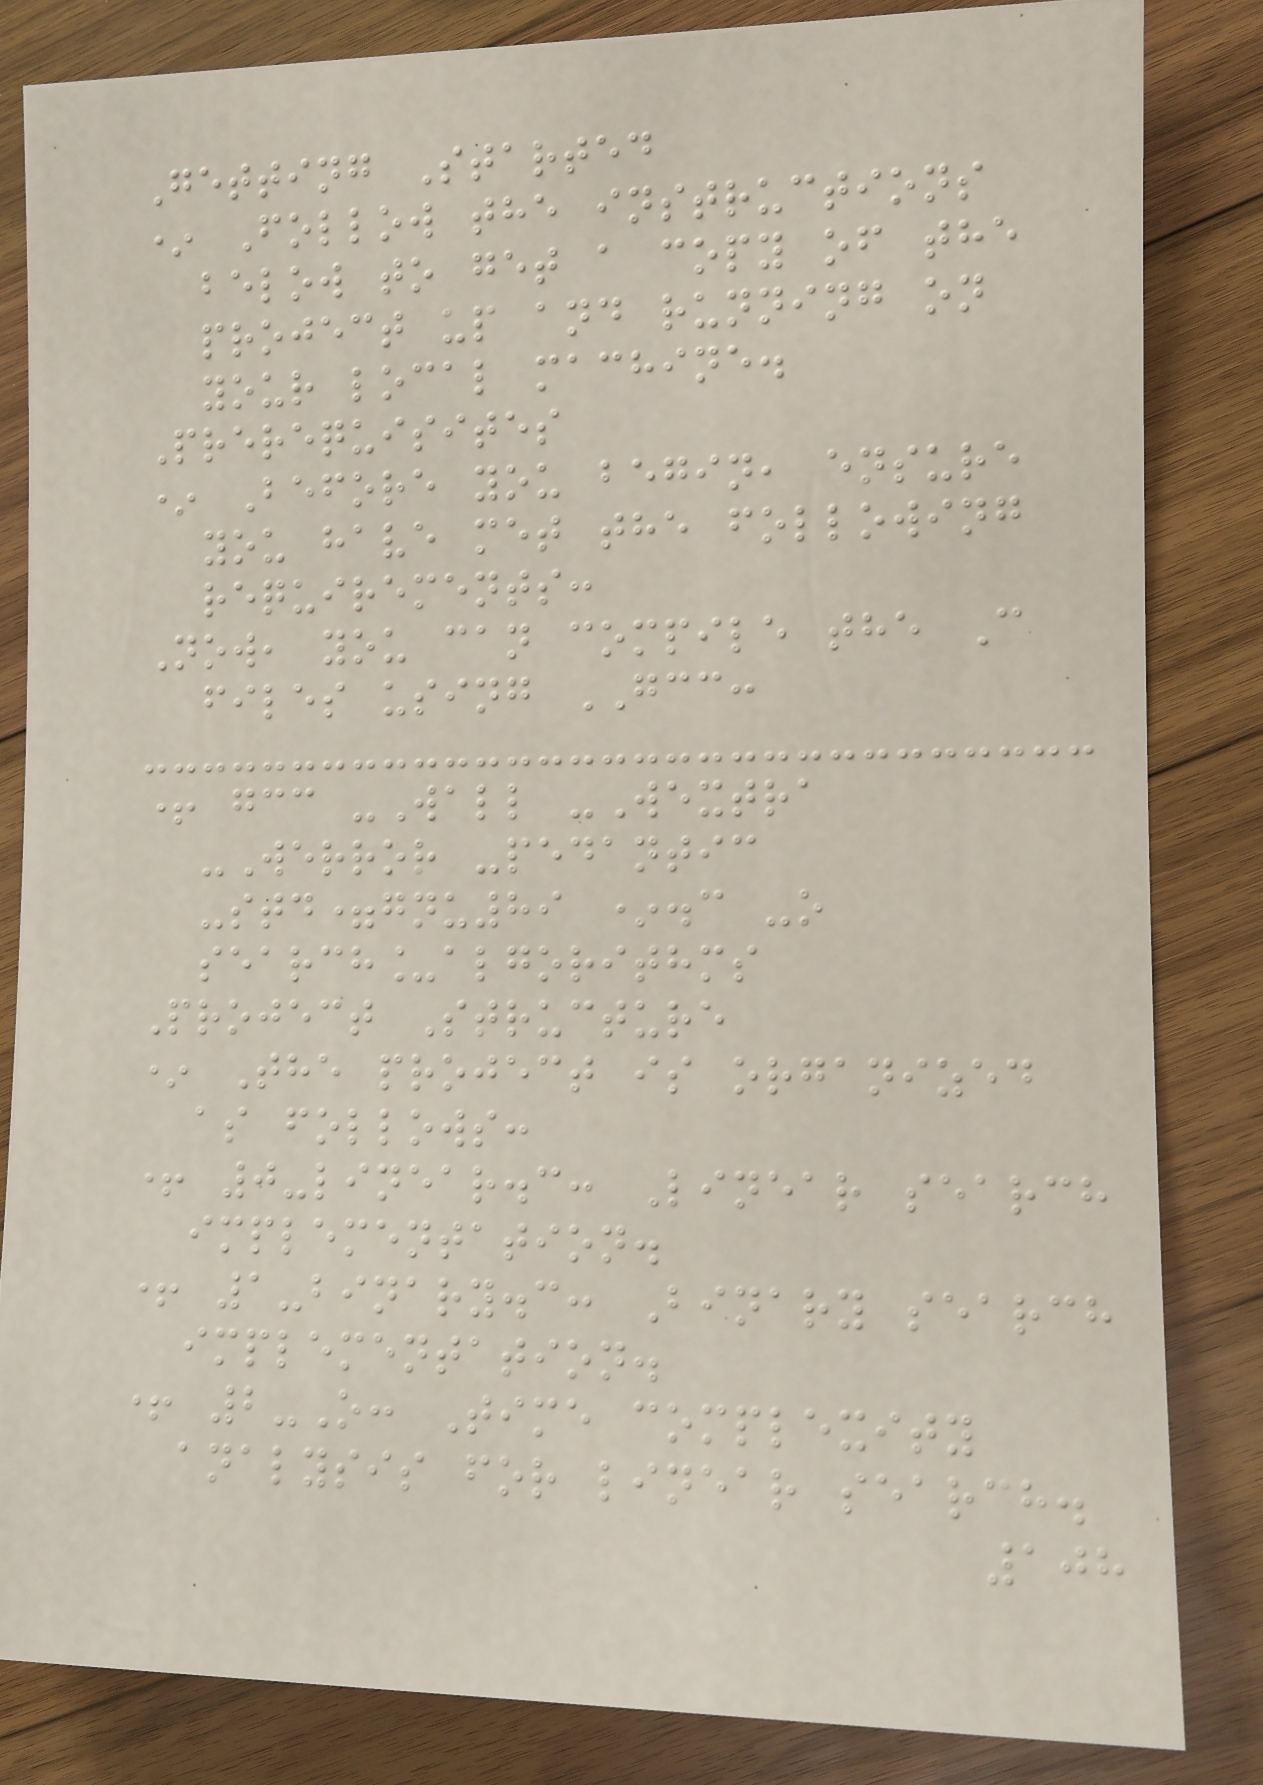Getting Started
* Follow the instructions
below to get a copy of the
project up and running on
your local machine.
Prerequisites
* Before you begin, ensure
you have met the following
requirements:
Now, you can compile the C
files using GCC:
+ gcc -Wall -Wextra
-Werror -pedantic
-std=gnu89 *.c -o
search_algorithms
Project Structure
* The project is organized
as follows:
+ 0-linear.c: Linear search
implementation.
+ 1-binary.c: Binary search
implementation.
+ 2-O: Time complexity
analysis for linear search.
108
